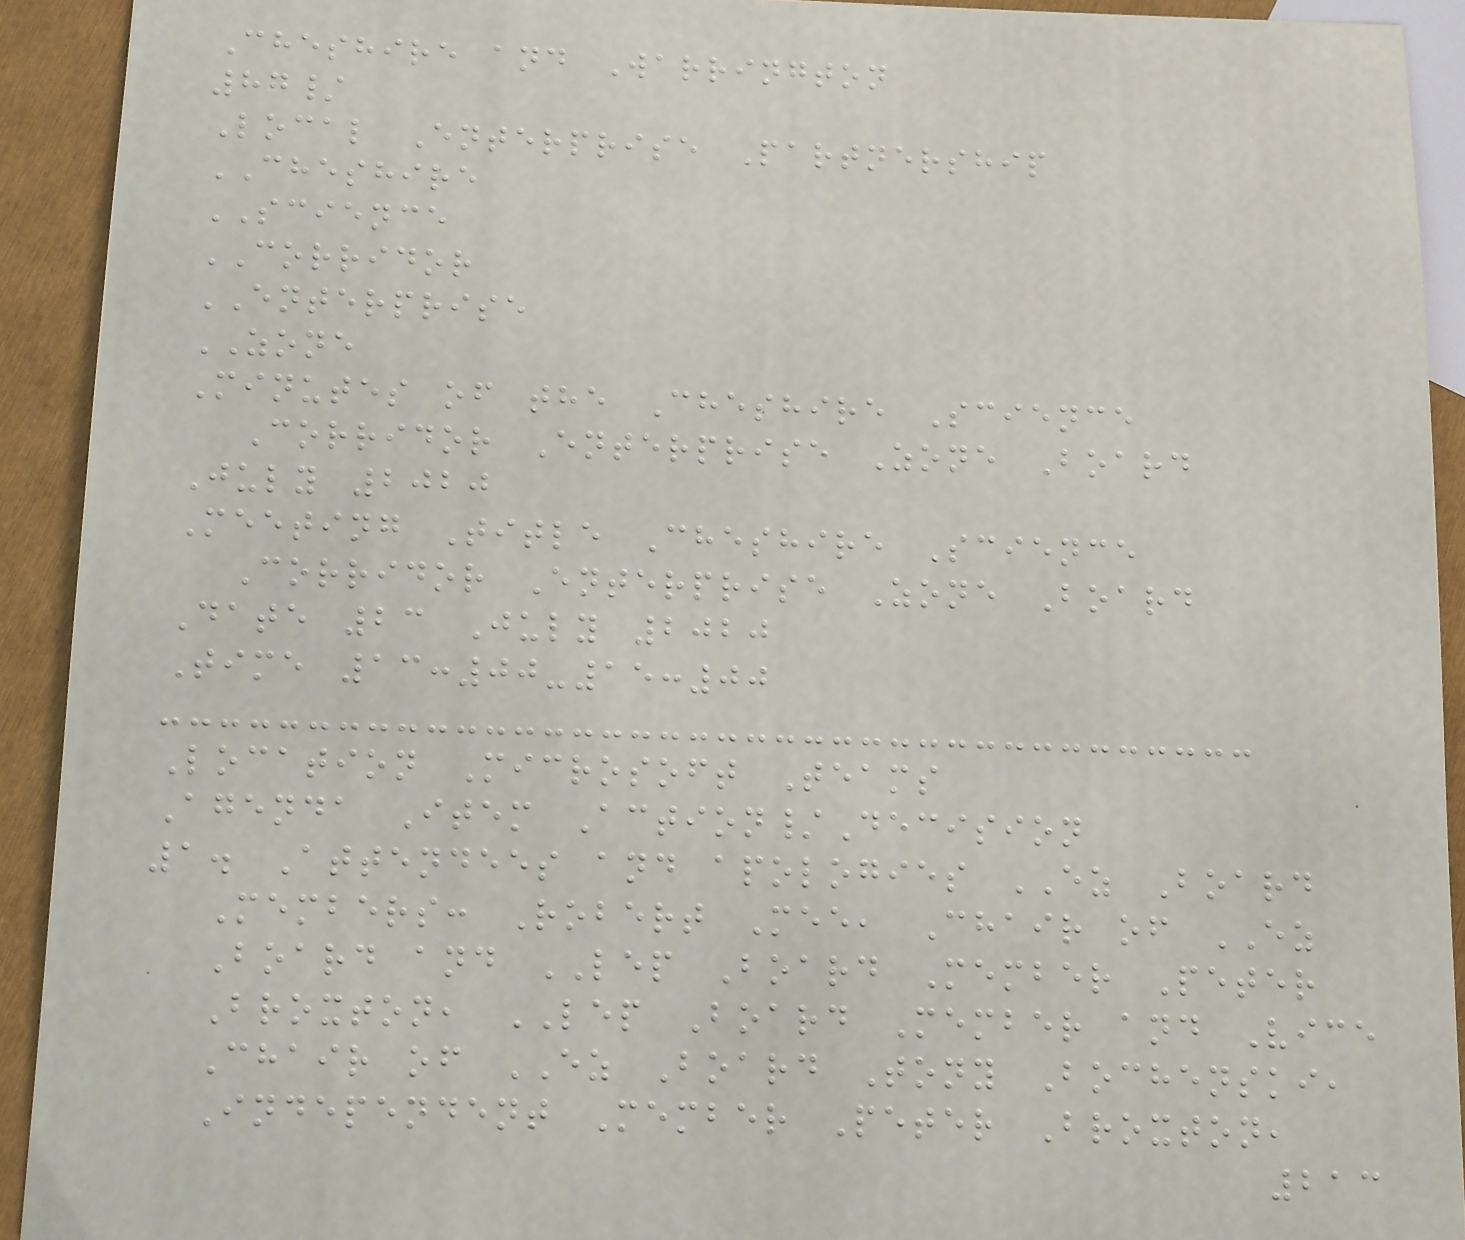Cheshire and Warrington
87/
Local Enterprise Partnership
CHESHIRE
SCIENCE
CORRIDOR
ENTERPRISE
ZONE
Minutes of the Cheshire Science
Corridor Enterprise Zone Board
July 2020
Meeting Title Cheshire Science
Corridor Enterprise Zone Board
Date 23 July 2020
Time 13:00-15:00
Location Microsoft Teams
Agenda Item Action/Decision
1. Attendees and apologies EZ Board
Members: Robert Mee, Chair of EZ
Board and LEP Board Member Peter
Broxton, LEP Board Member and Vice
Chair of EZ Board Tony Bochenski,
Independent Member Peter Broxton,
213
